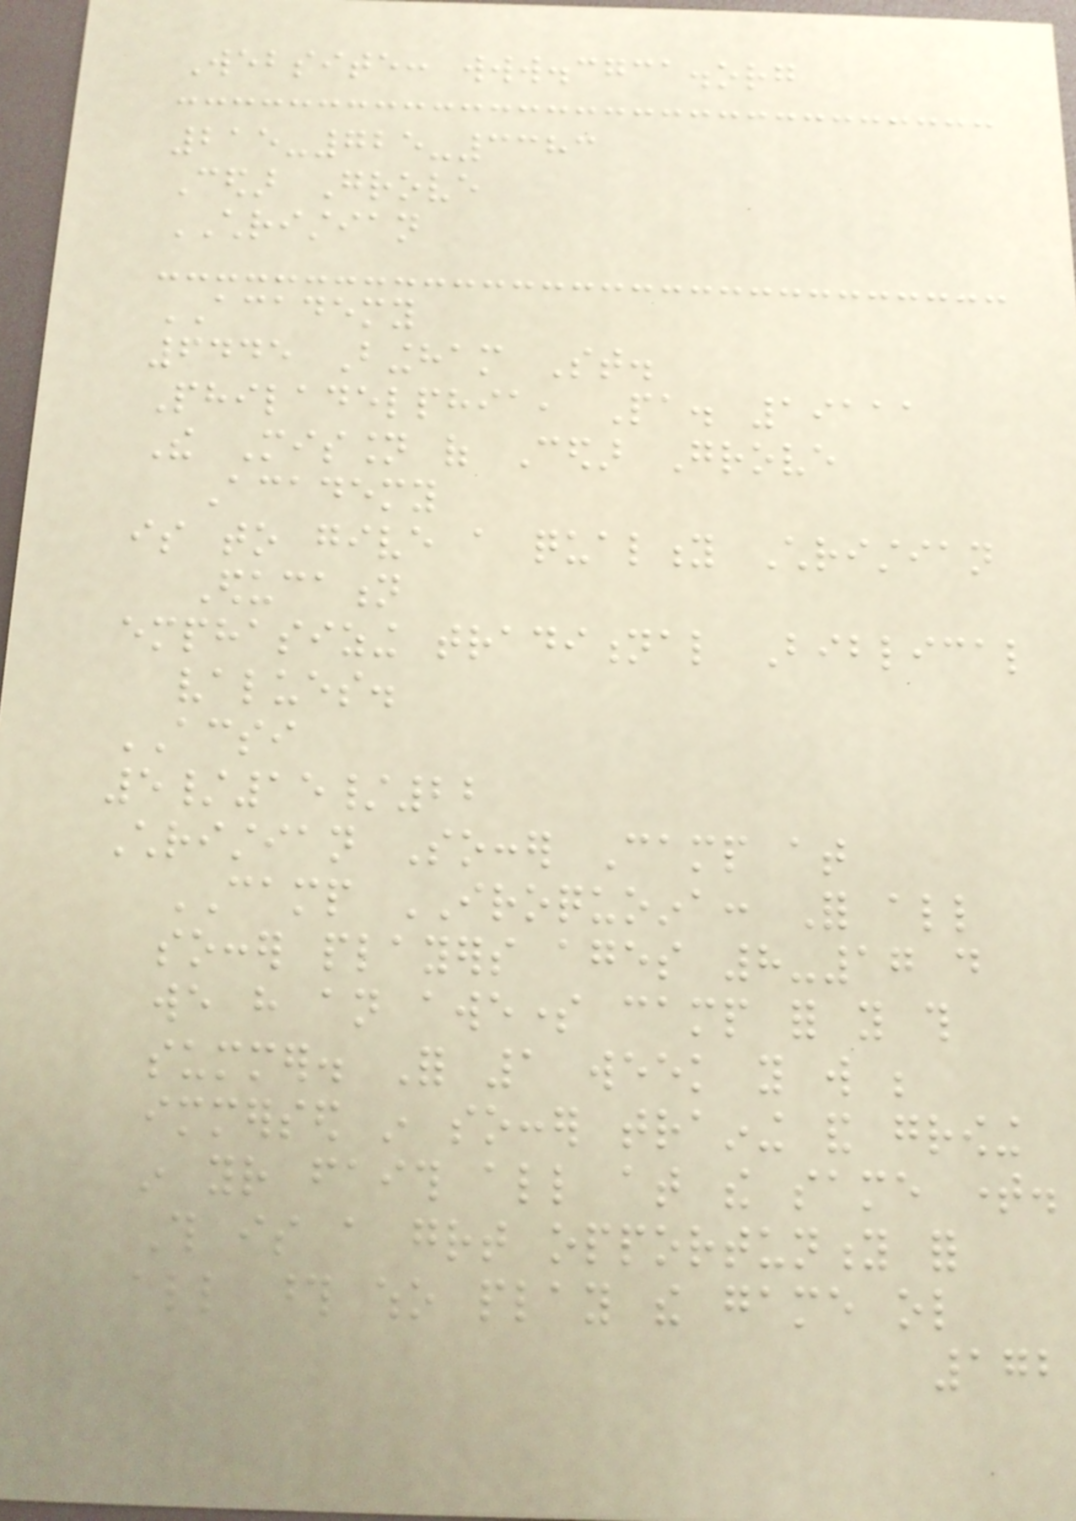Website: www.cgca.org
215-725-3383
Cedar Grove
CHRISTIAN
ACADEMY
6445 Bingham St.
Philadelphia, Pa. 19111
The Mission of Cedar Grove
Academy
is to give a quality Christian
Education
emphasizing traditional Biblical
values.
ACSI
5/15/22
Christian Soccer Camp at
CAMP IROQUOINA: For all
soccer players ages 8-17 do
we have an awesome camp for you this
summer. For 1 week you will be
immersed in soccer training and growing
in your faith all at the same time.
This is a great opportunity for
all those who play the game ol
172
